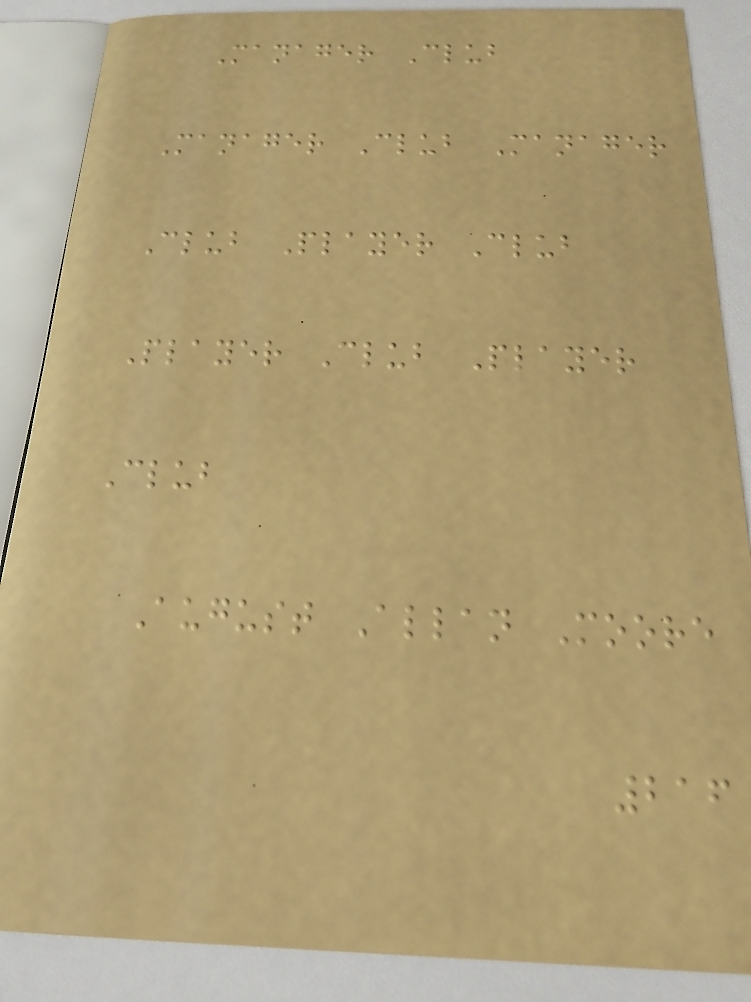Manager Club
Manager Club Manager
Club Player Club
Player Club Player
Club
August Allan Moore
216
